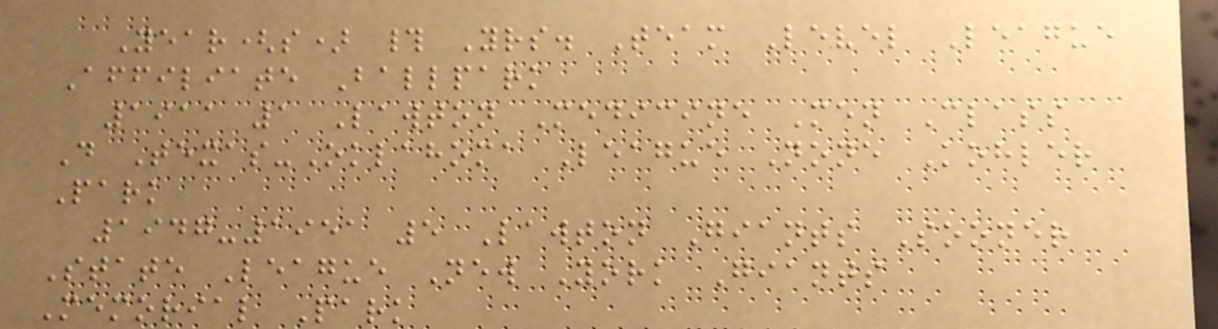Year(s) # Yrs. Team Level League
Affiliate Ballpark
1911 1 Lawton Medicine Men Class
D Texas-Oklahoma League None Kohler
Park
1947-1951 5 Lawton Giants Sooner
State League New York Giants
Memorial Park
